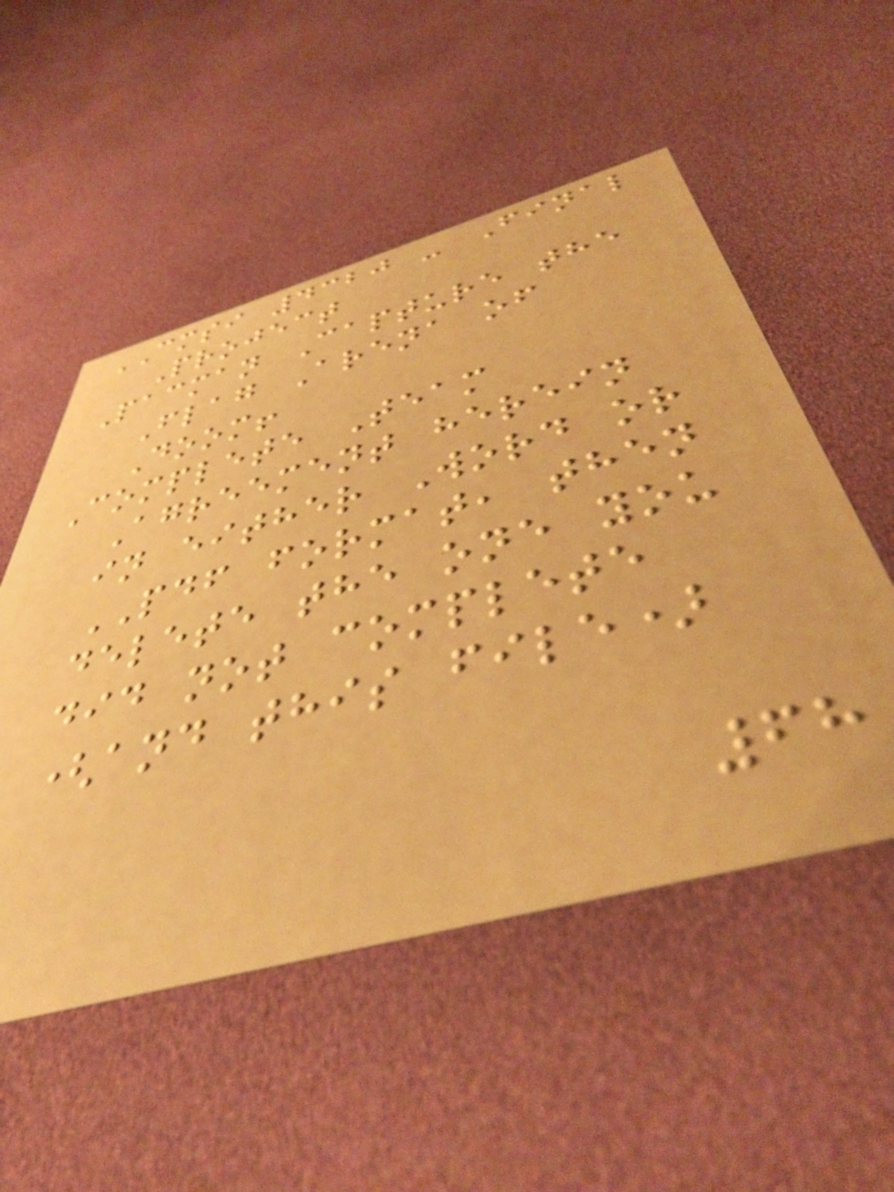CMSI 4320 - Final
Project
Pacman Capture the
Flag Arena of
Doom!
Complete Team
Agreement herein
in either Word or
PDF format, then
delete the one you
did not complete
(and this file)
68
